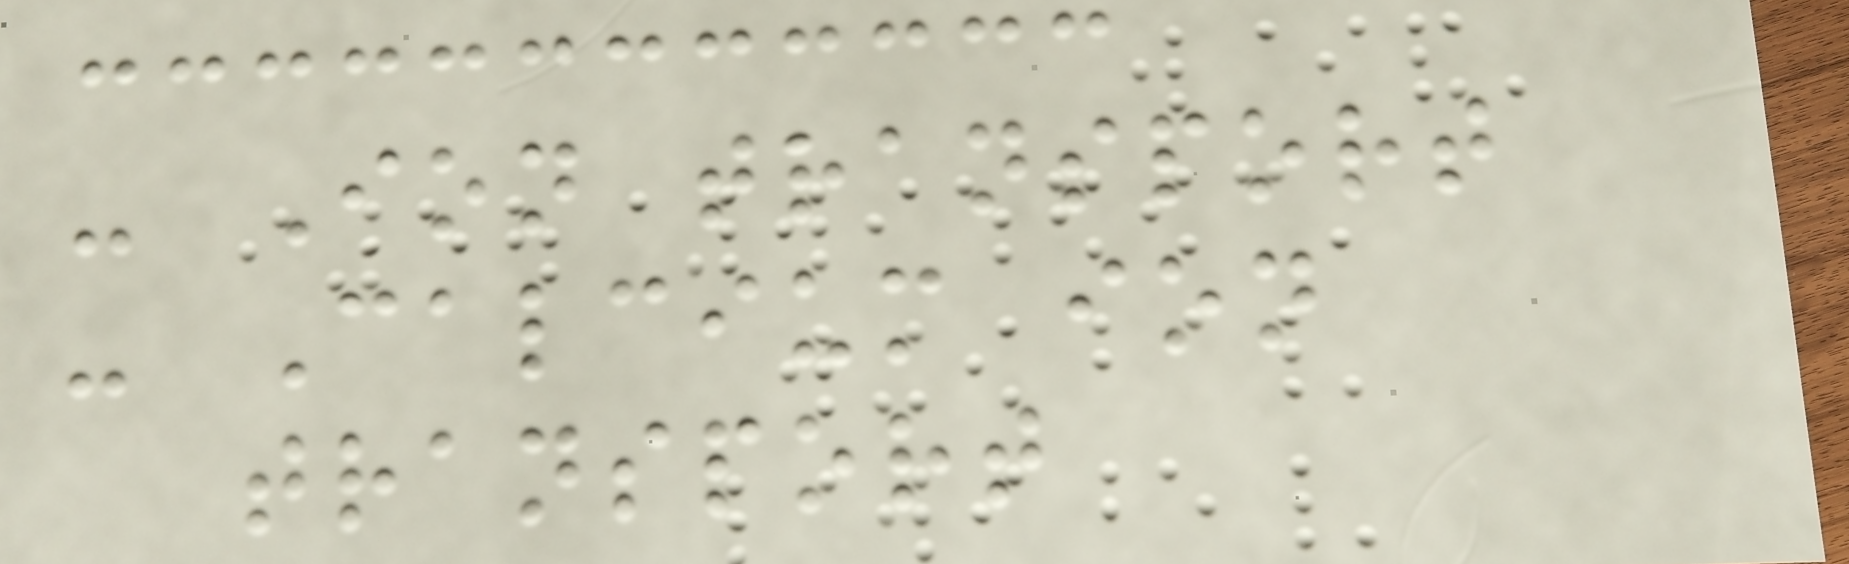- Ion transport
- Calcium ion
transport
